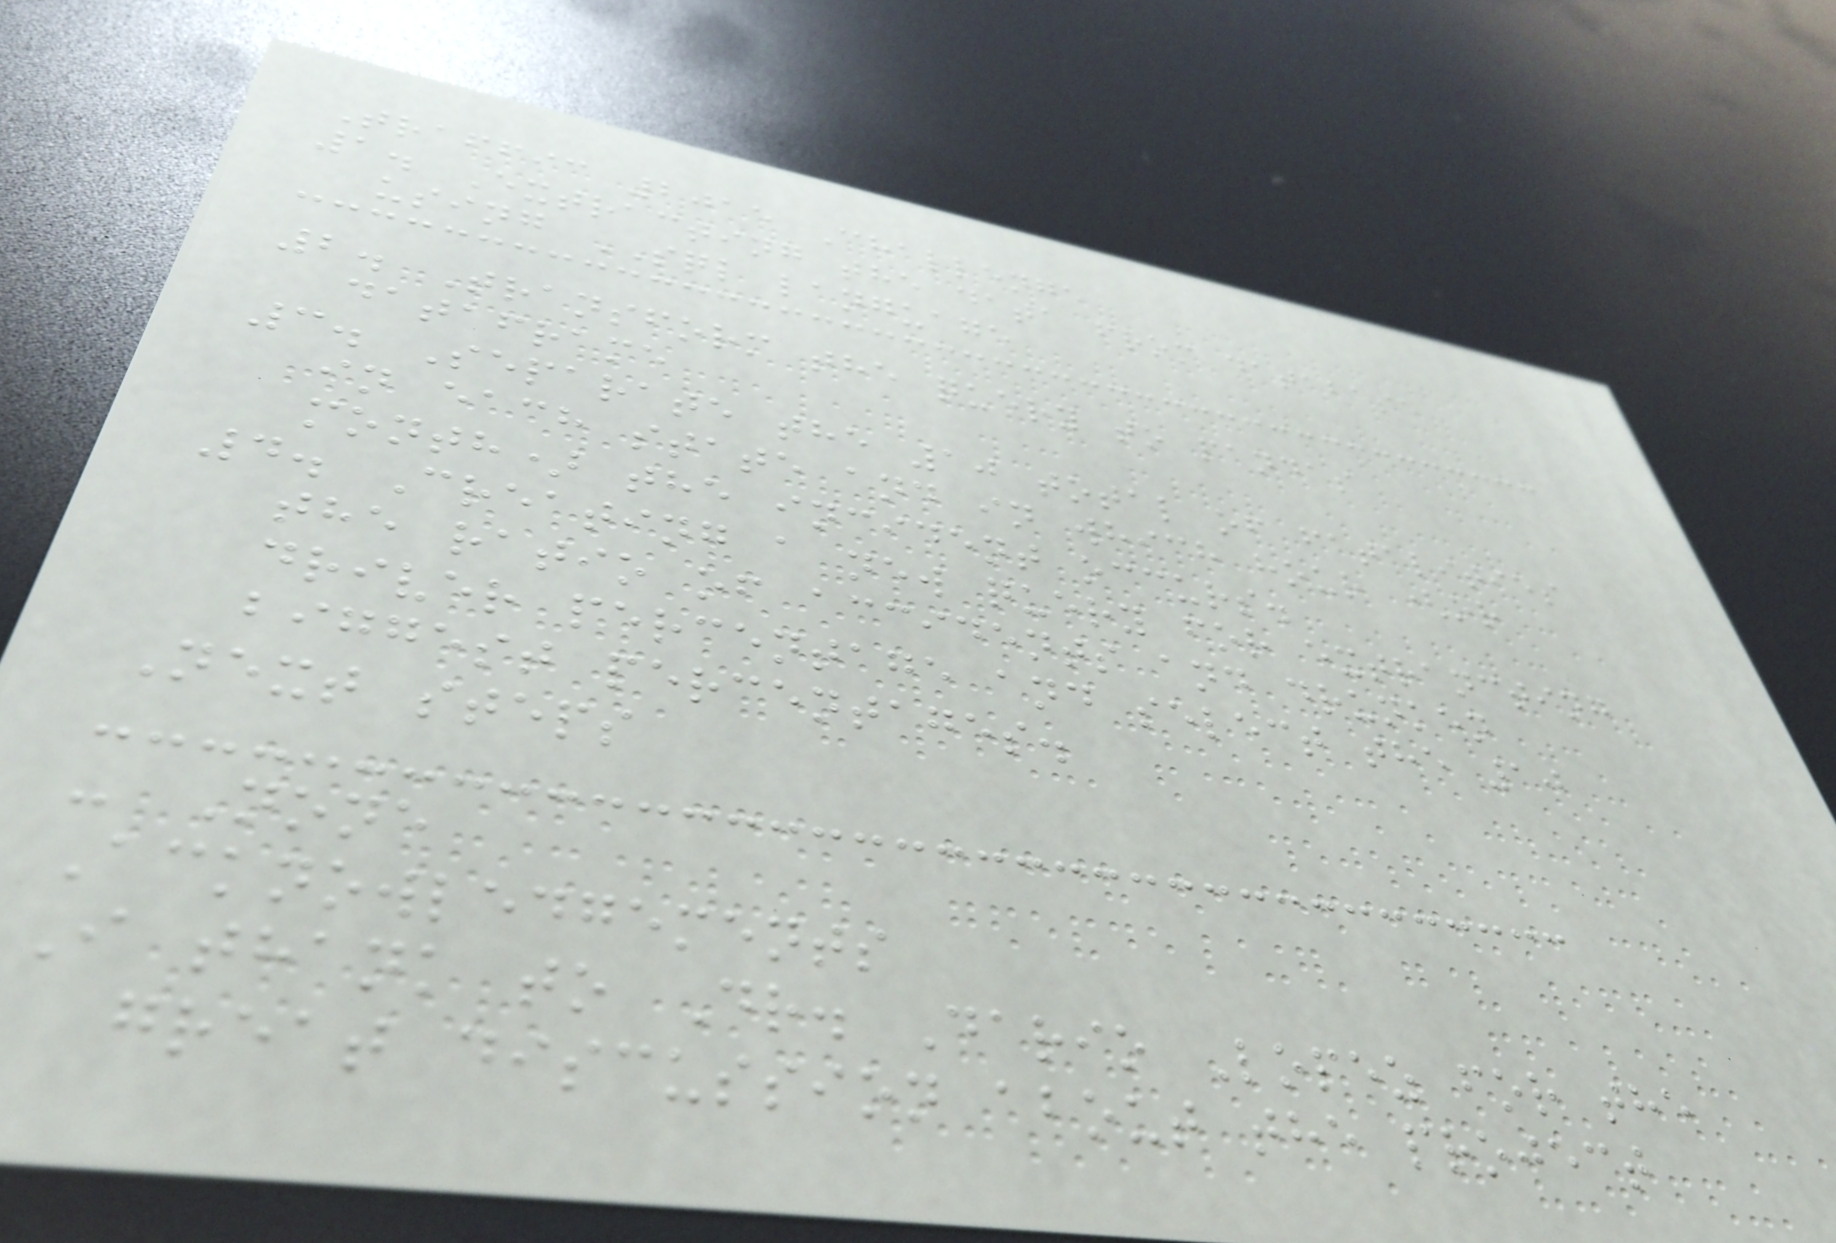Traffic 2015 Challenge
1. Extracting the data from database
using SQL language
2. Transform the query to pandas
dataframe
3. Separate the 10 total of fatalities
in each state and in which hour (or
month) the incident occurs.
4. Creating a new query for extrancting
the ratio of accidents and drunken
driver percentage and select the 10
biggest percentages.
Next steps
- None
Acknowledgements
I thank to Dr. Dario Lopez for the
great discussion about the project
